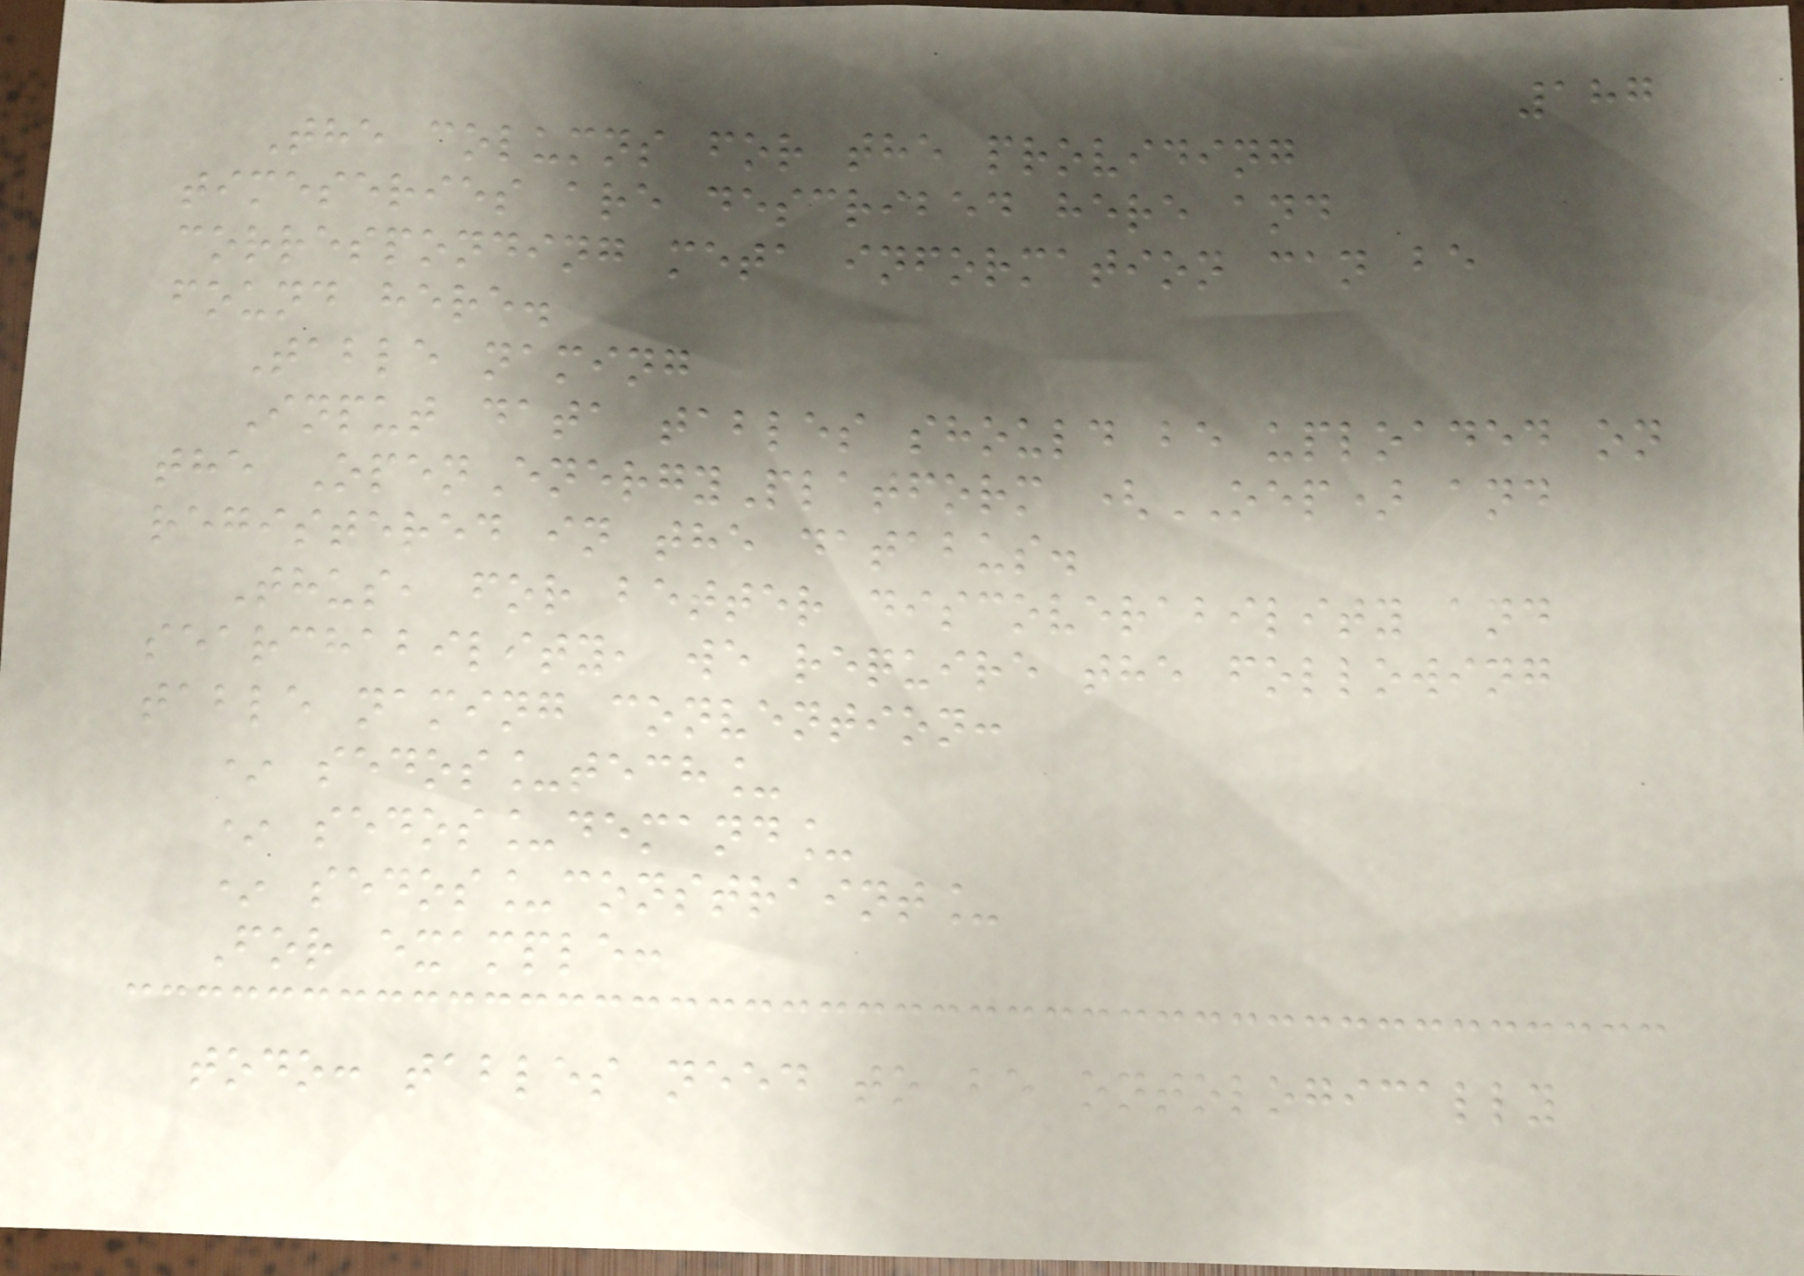187
The columns for the providing
timeseries are described here and
corresponding meta information can be
found here.
Table naming
Input data tables should be uploaded on
the OpenEnergyPlatform (OEP) and
registered in the databus.
Thus, for better discoverability and
searchability, we require the following
table naming convention:
* sedos_tech_
* sedos_demand_
* sedos_constraint_
For example:
todo: tables need to be ontologically
